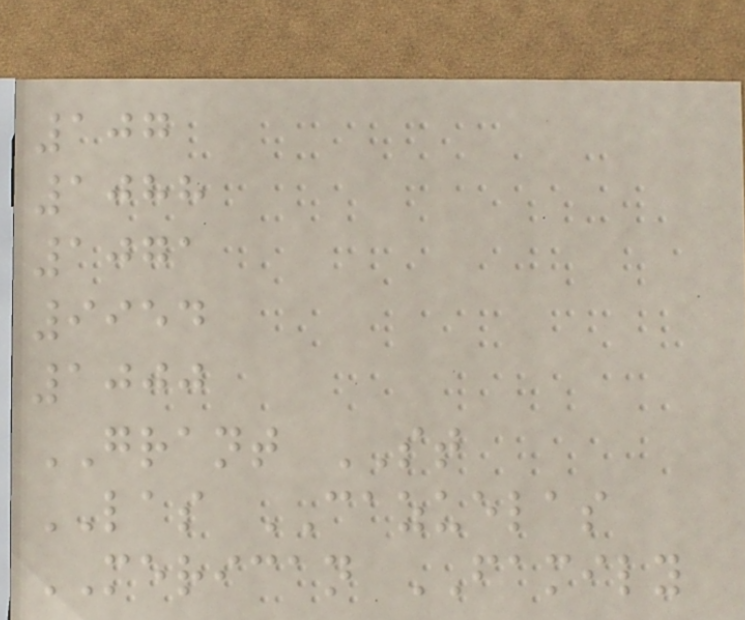107
1088
1071
9954
1000
GRANT ST
LAS CAZUELAS
MERICAN FAMILY
